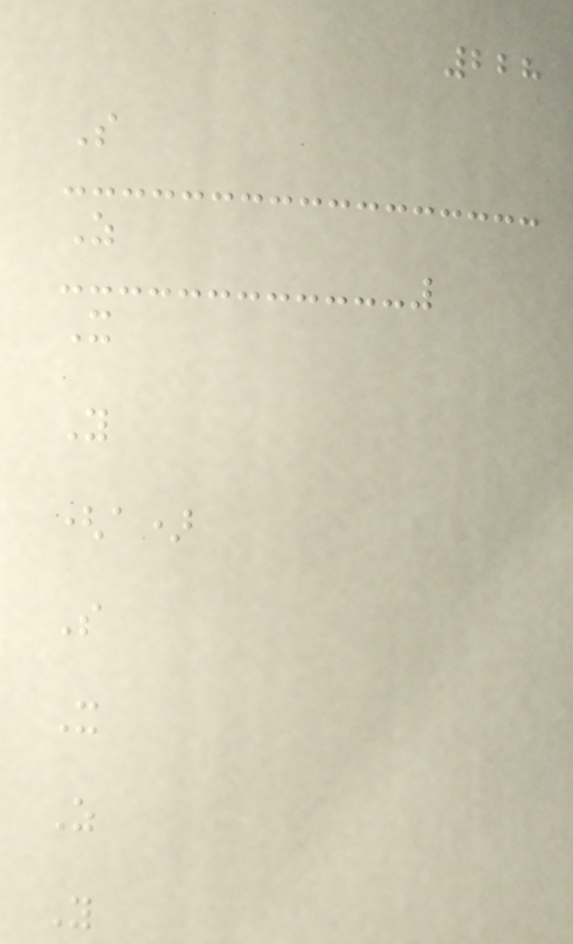228
S
Z
X
Y
(a)
S
X
Z
Y
